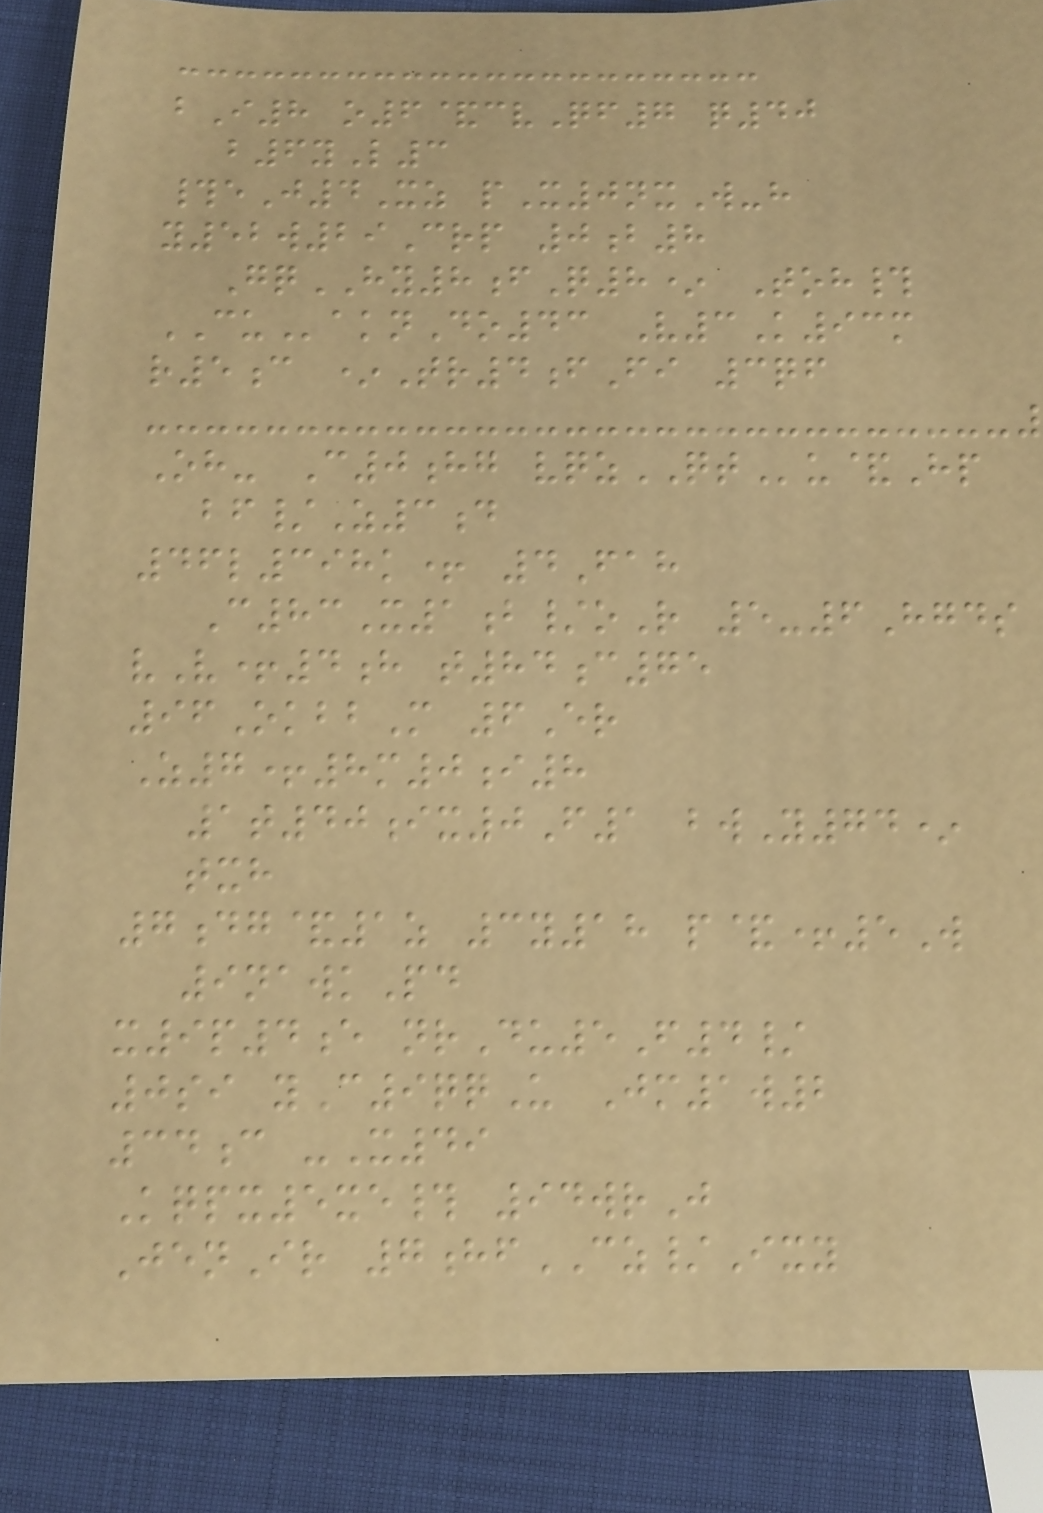bI8 o6&cvQf7 q40
b6yL3
#eJ4Xz pX0nxW-h
y52w29Crp 0b8
GqHY8fQ8* Toh#
CUaknDo43 V3K93m
r5c *Tr4fFi 3qf
Oh- C0hg vqzQTu&Hp
bf/Z3d
46l398k+ 4Fah
C83X1b/oR 5-6Hgds
vV+4h t84c75
96OkbbM 6Er
Z7+8m0i8
1t40ix0F1 bwY74*
txh
7dg&1z 3y18 p&+5W
9nawkPd
x9p4e nrDu5F4/
0si yC9qqU Jm1w2
34c -X49
Kqpx5xe# 94wrJ
JenIr 7hfCZ/Ixy
